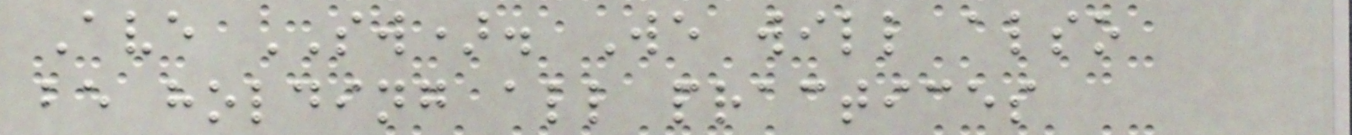Ave SW). We will also
be holding all practices
